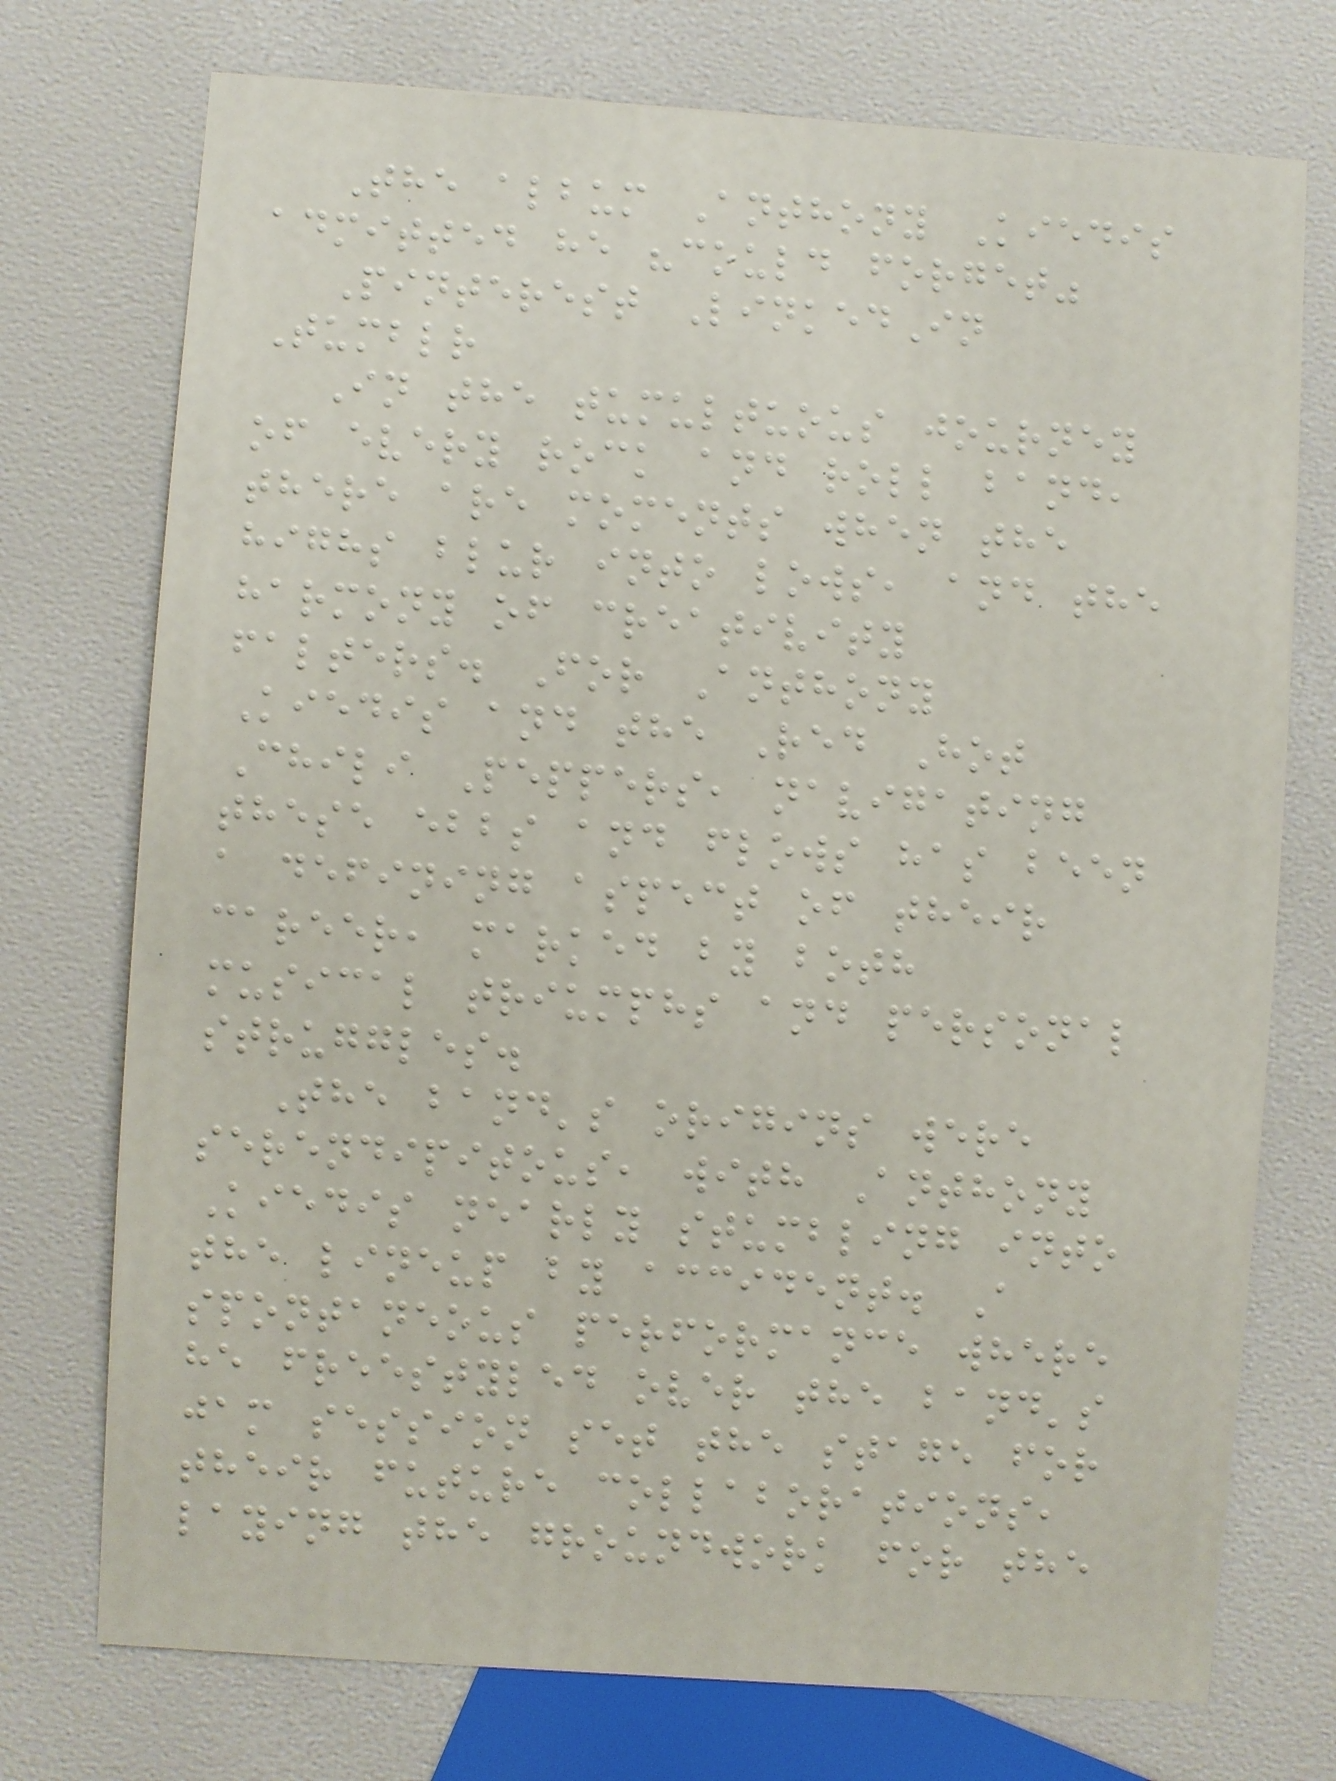The album Anthony Kiedis
admitted he "could forget"
Pinterest LinkedIn
Tumblr
In the tumultuous journey
of every rock and roll band,
there are moments when the
highs blur into lows, and the
harmony of creativity
falters. For Anthony
Kiedis and the Red Hot
Chili Peppers, navigating
these ebbs and flows has been
a defining aspect of their
career, marked by both
musical triumphs and personal
struggles.
The band's origins were
serendipitous, with Anthony
Kiedis nearly stumbling into
the lineup by accident. A
spontaneous performance where
he freestyled over the band's
jam session set the stage for
their future collaborations,
laying the groundwork for the
